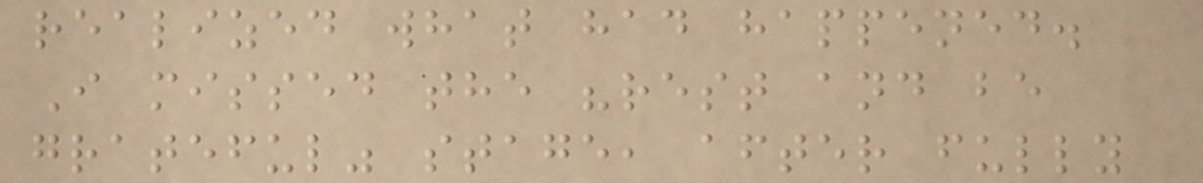realized what had happened.
I missed the "rest and be
grateful" stage, after fully
